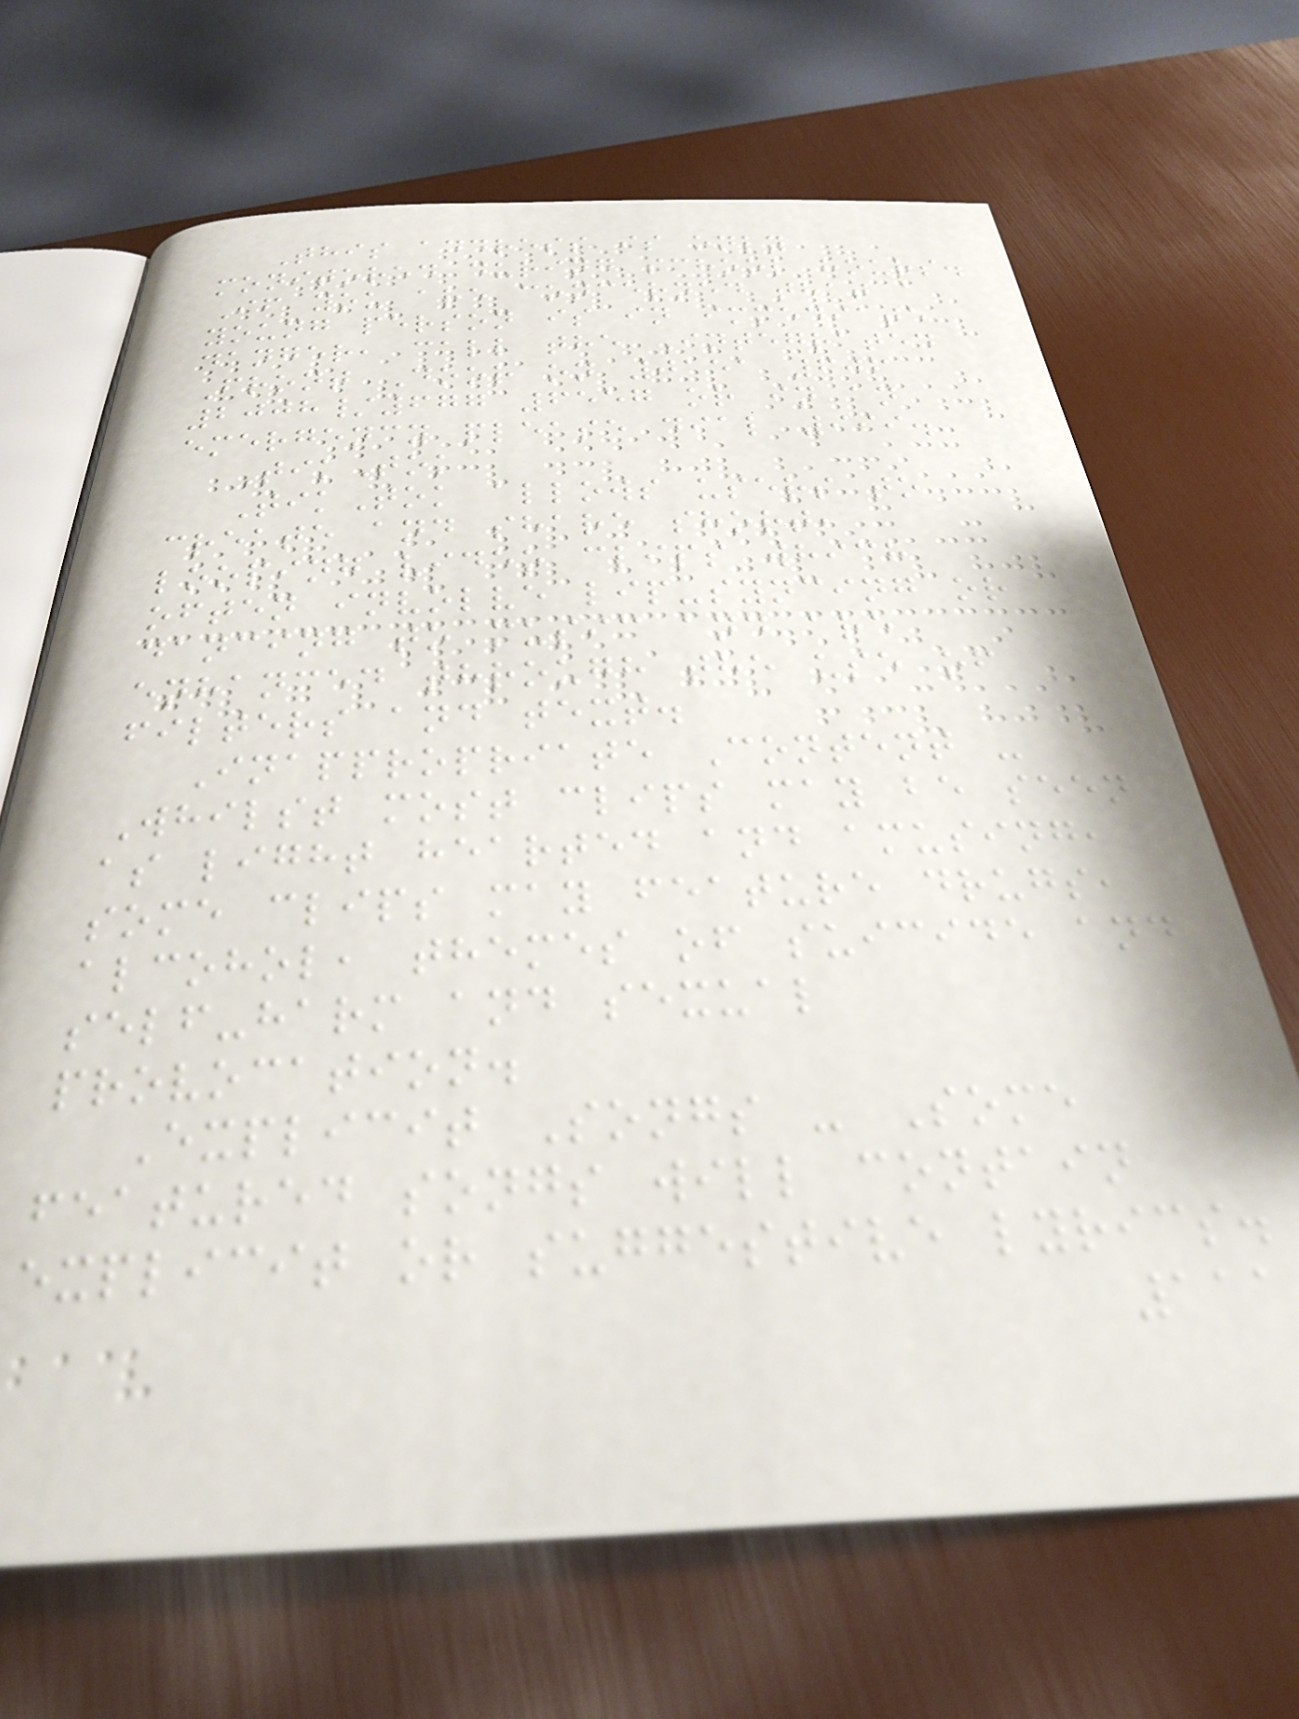This address is only
monitored during school hours.
If you are concerned that a
young person is in immediate
danger, call the Integrated
Front Door on 0151 606
2008/677 6557 or in an
emergency please dial 999.
TikTok
TikTok allows users to
create and share short,
looping video clips which
often involve lip-syncing or
dancing to music and are
enhanced through the use of
filters and text.
Inappropriate Content -
Whilst most clips may be seen
as light hearted and amusing,
some clips may feature drugs,
alcohol, themes of suicide and
self-harm and sexual
provocation.
Explicit Songs - Some
featured songs will contain
explicit or suggestive lyrics.
111
